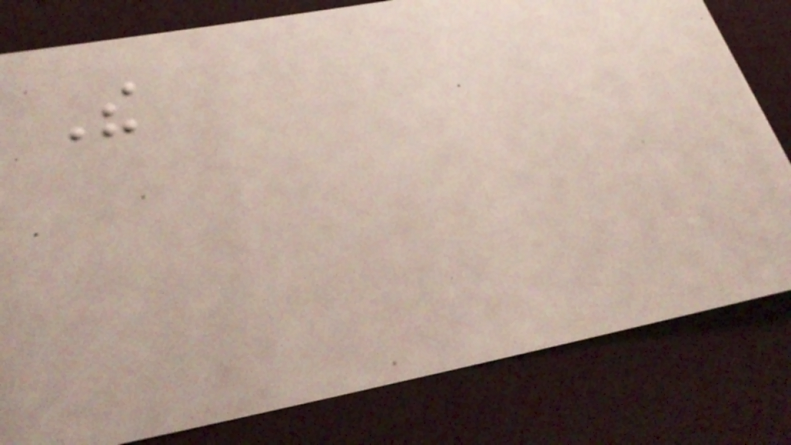The
